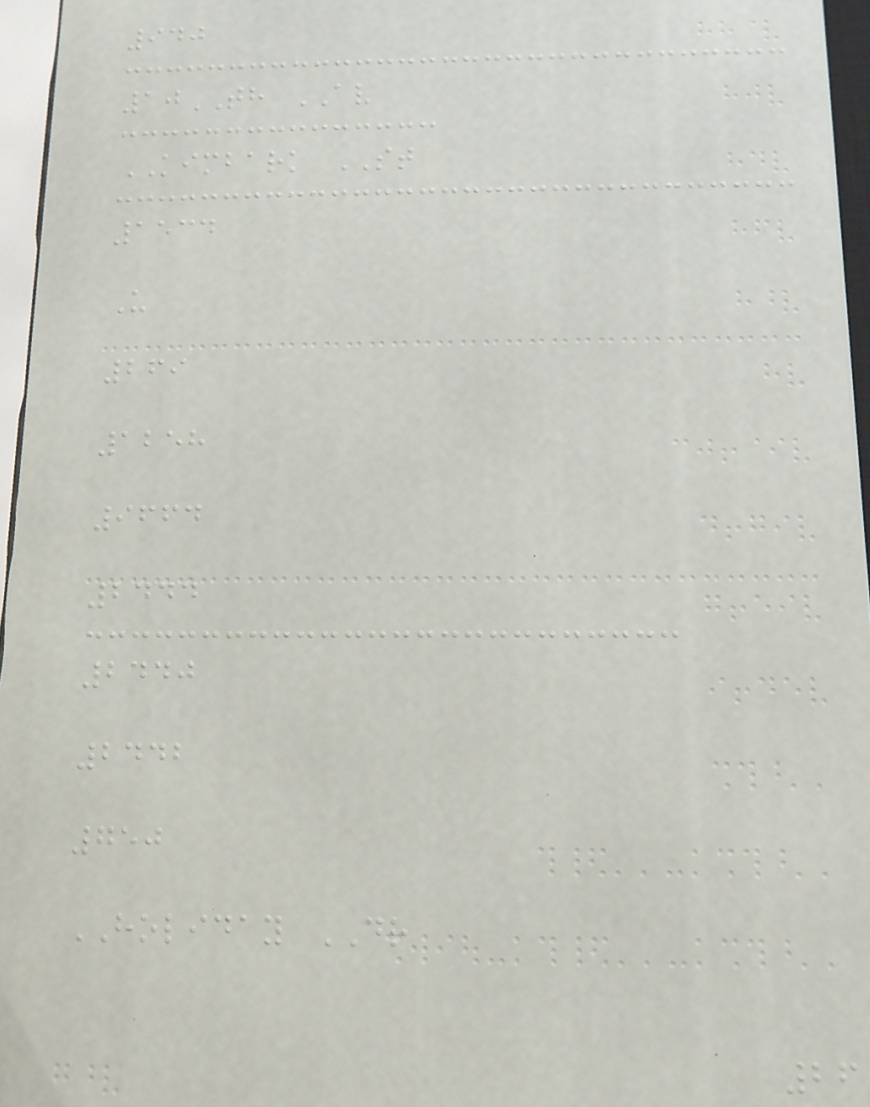940
10TH AV
KIMBARK ST
1534
U
269
1258
9664
2444
2440
2442
750
HOLIDAY DR
26
